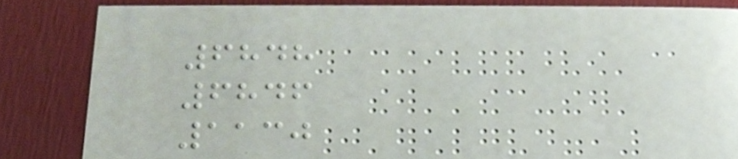6848
6846
1130
